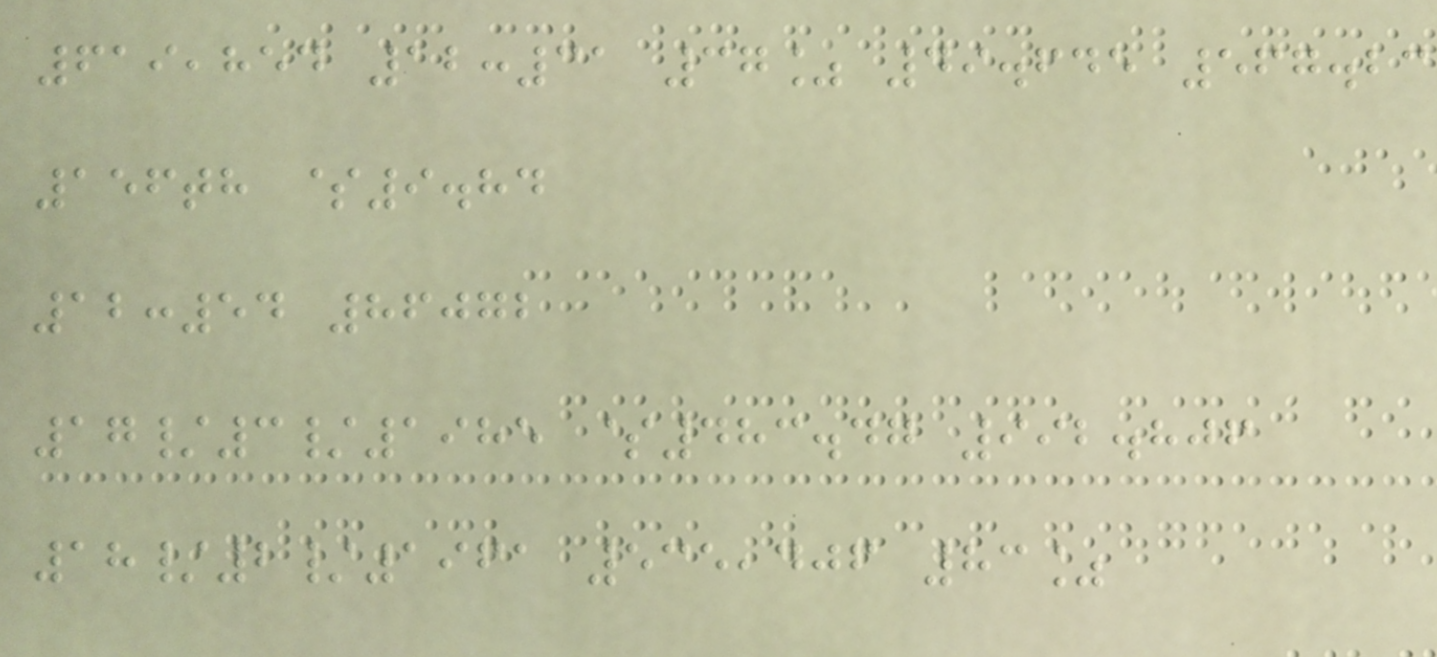619,854 12:31 37% 49.645 567.23
156th $9.84
12:54 86072
17/3/1985 $483.47 992.806
18/2/1961 535,406 83%
